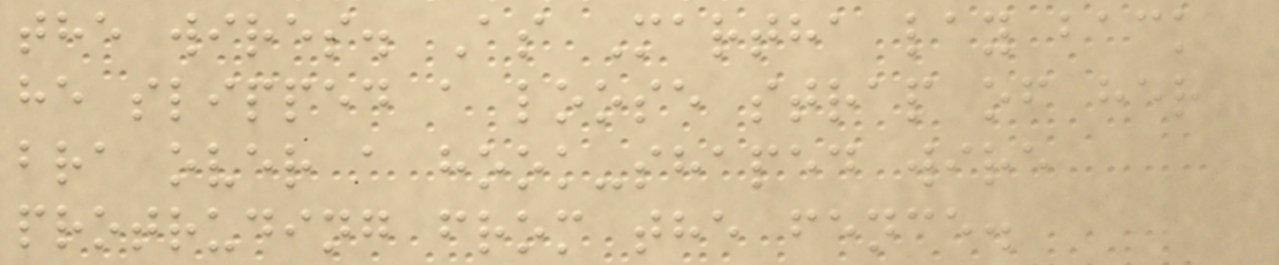the wires. As Martha lay back
he slipped a loose strap of her
bra over a hook-shaped wire
protruding from the fence.
